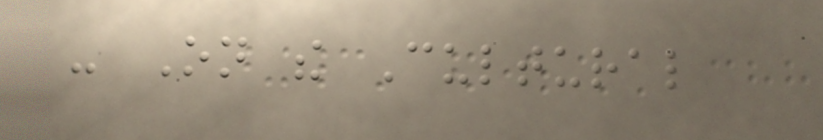- On the Cultural
